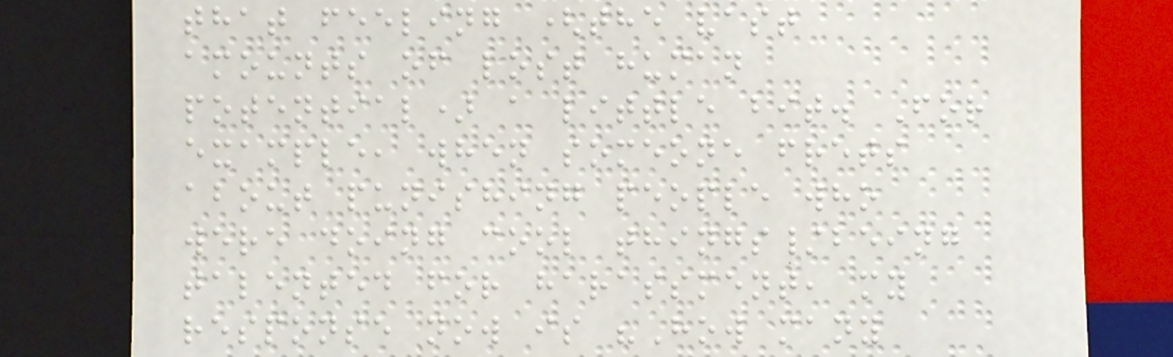that feeling (the vast
amounts of lost human
potential) a little bit. For
example, when someone frets
about punishing people who
were doing cool things/being
talented for harassment, my
response now is "How many
